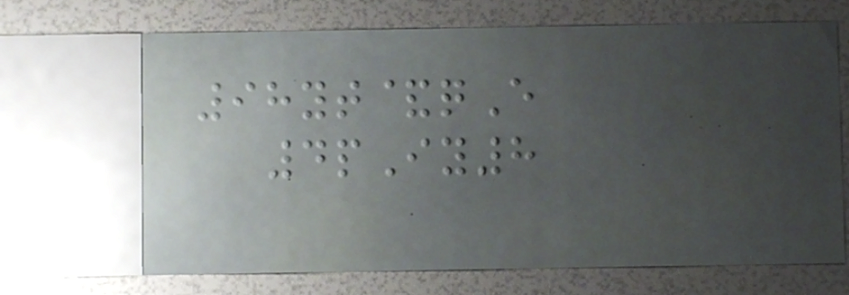98yt&qE
4pIy8
